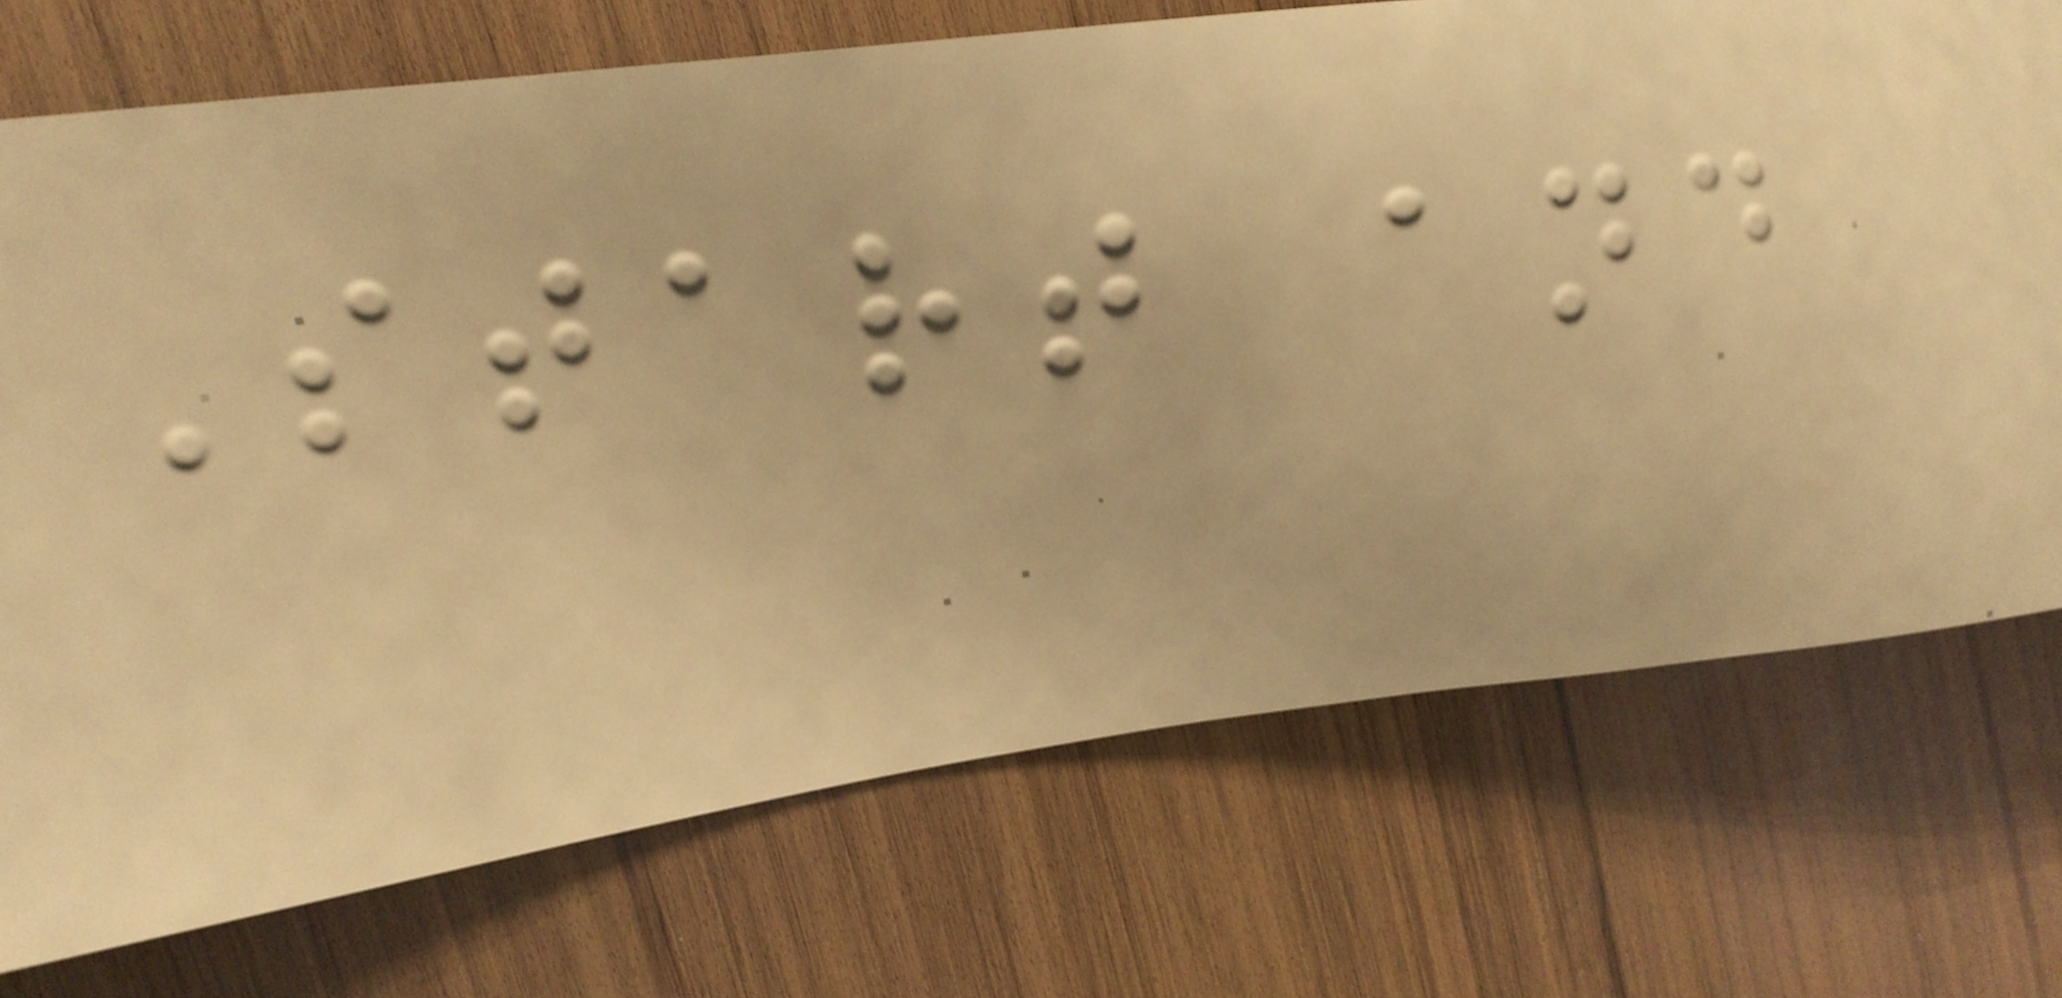Start and
